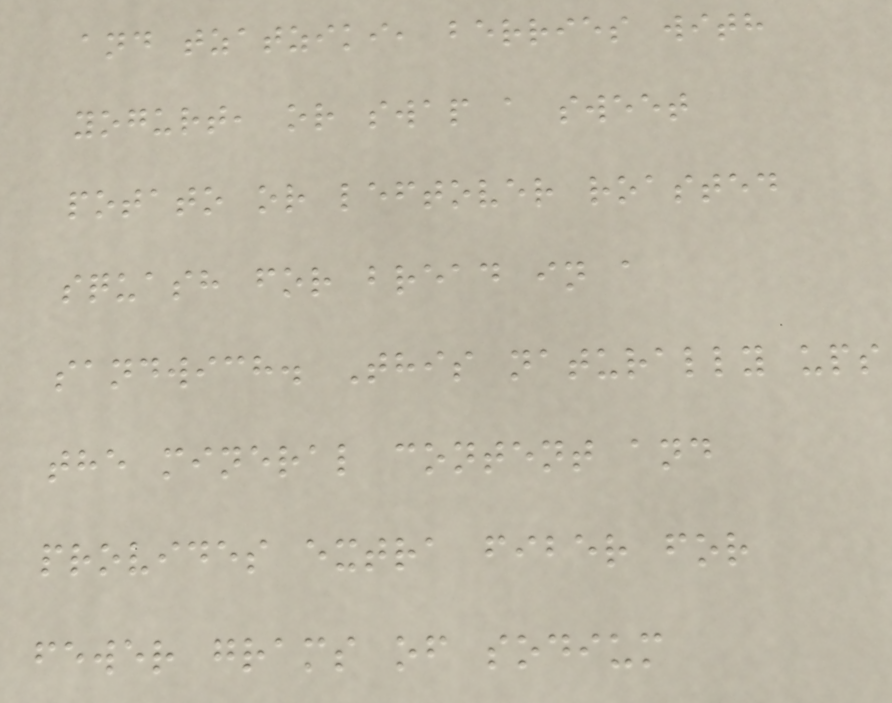and tzatziki, berries with
yogurt, or swap a sweet
potato or leftover roasted
squash for bread in a
sandwich. This naturally ups
the mineral content and
provides extra fiber for
fewer grams of sodium
